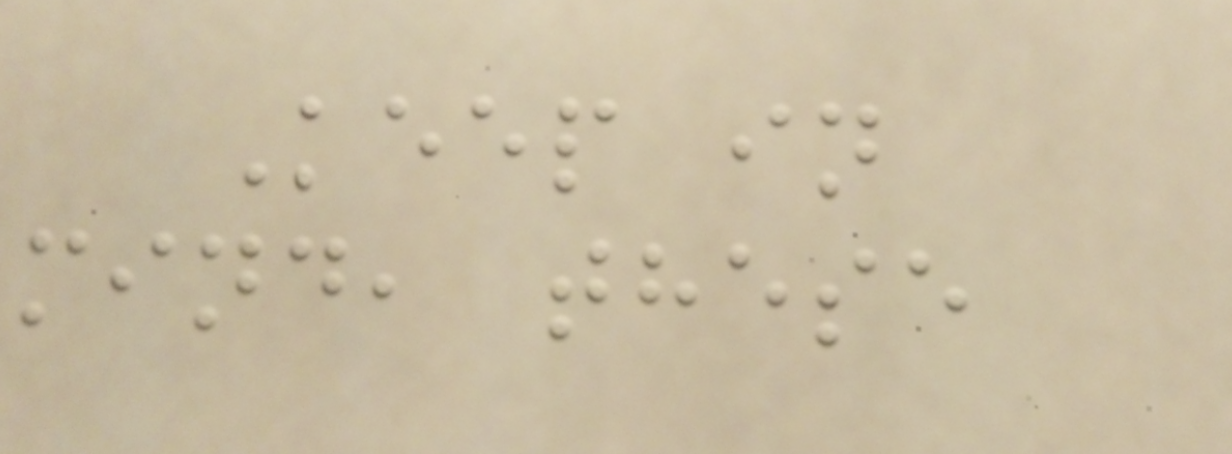Keep in
mind, these
